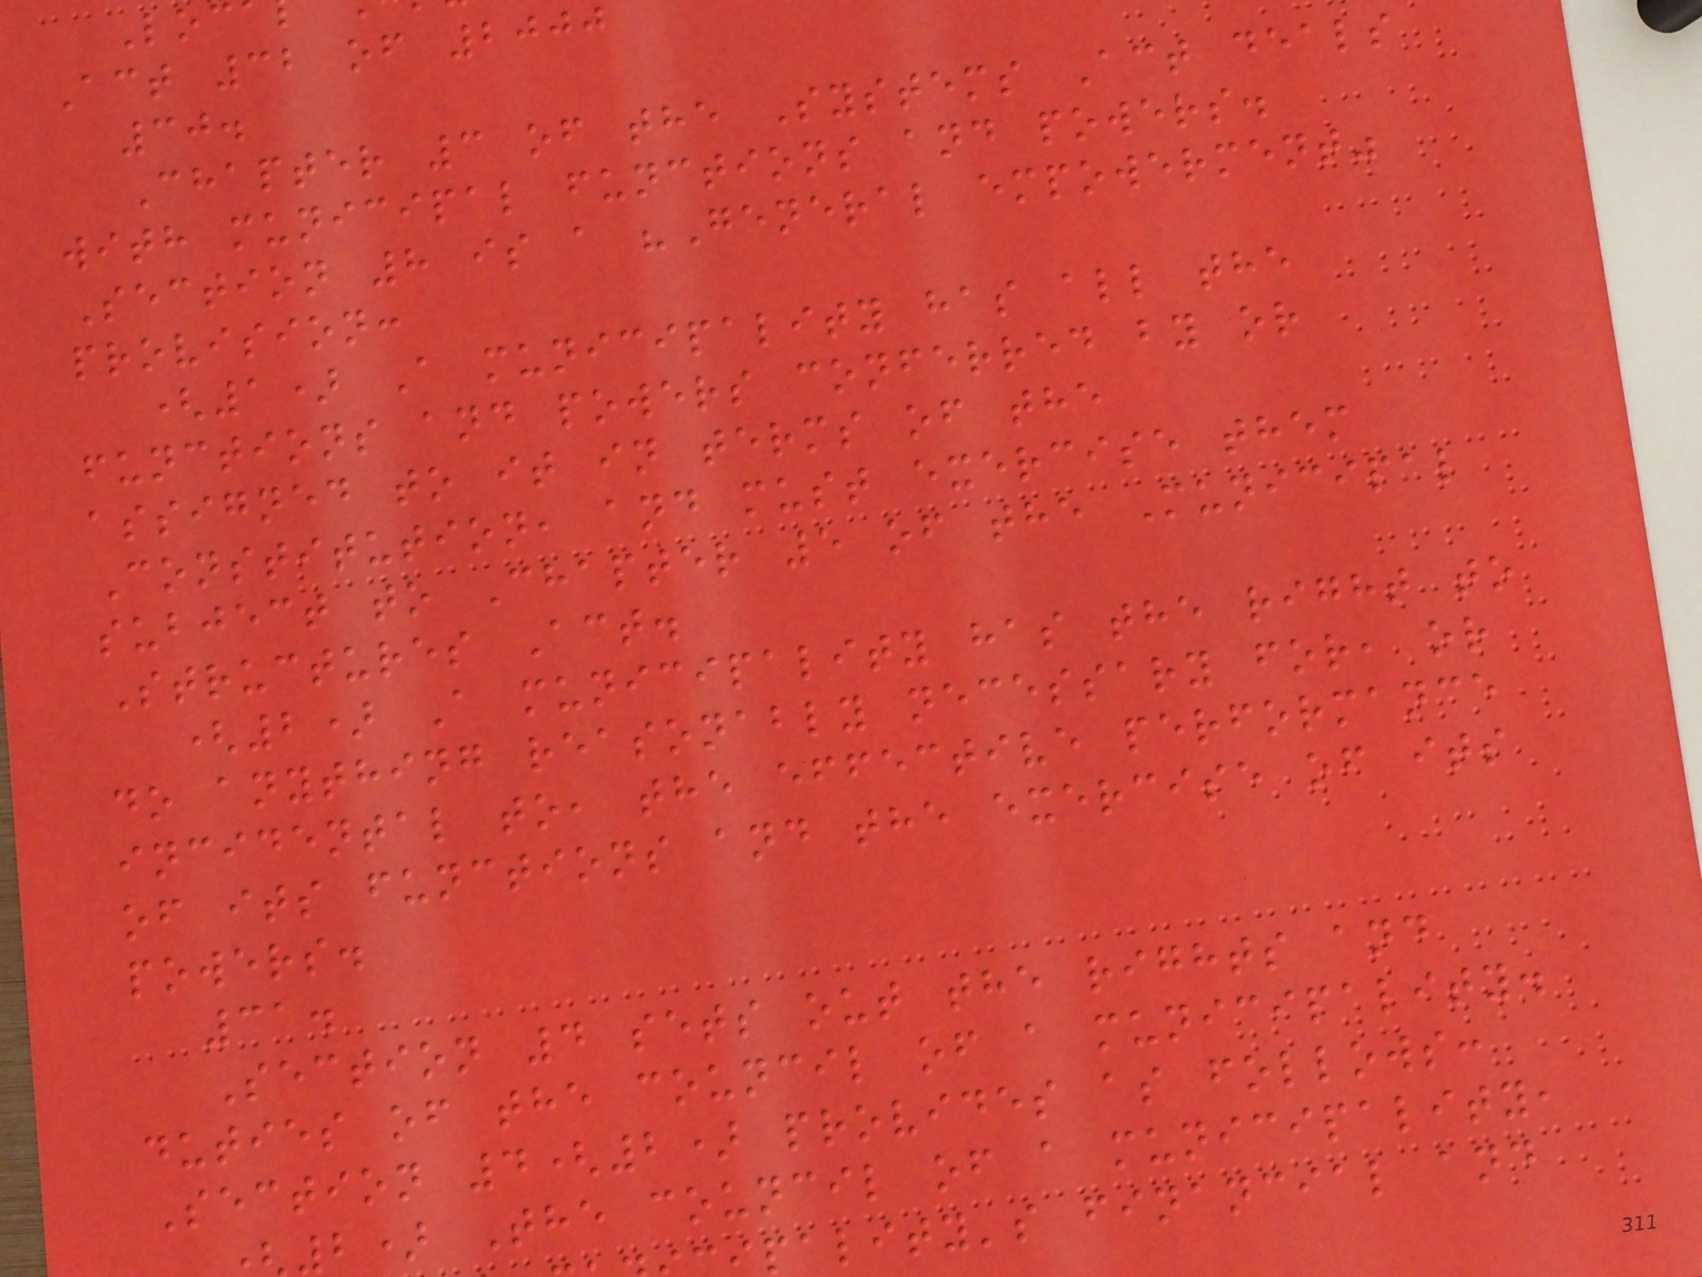Act 32 of 2000
30.
Chapter 3 of the Systems Act deals
with municipal functions and powers.
Section 8 is a "General empowerment"
provision:
(1) A municipality has all the
functions and powers conferred by or
assigned to it in terms of the
Constitution, and must exercise them
subject to Chapter 5 of the Municipal
Structures Act.
(2) A municipality has the right to
do anything reasonably necessary for, or
incidental to, the effective performance
of its functions and the exercise of its
powers.
31.
Section 4 sets out the rights and
duties of the council of a municipality.
Section 4(2) provides as follows:
2) The council of a municipality,
pality's financial and
